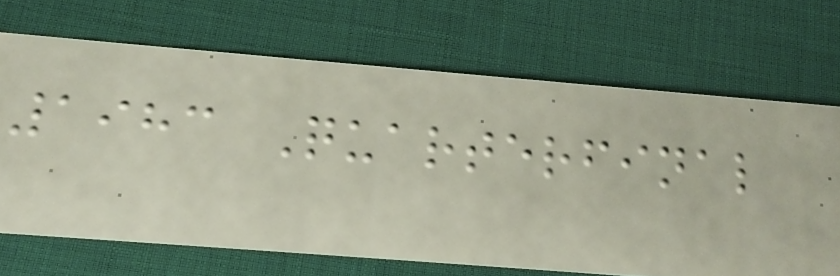1983 Quarterfinal
